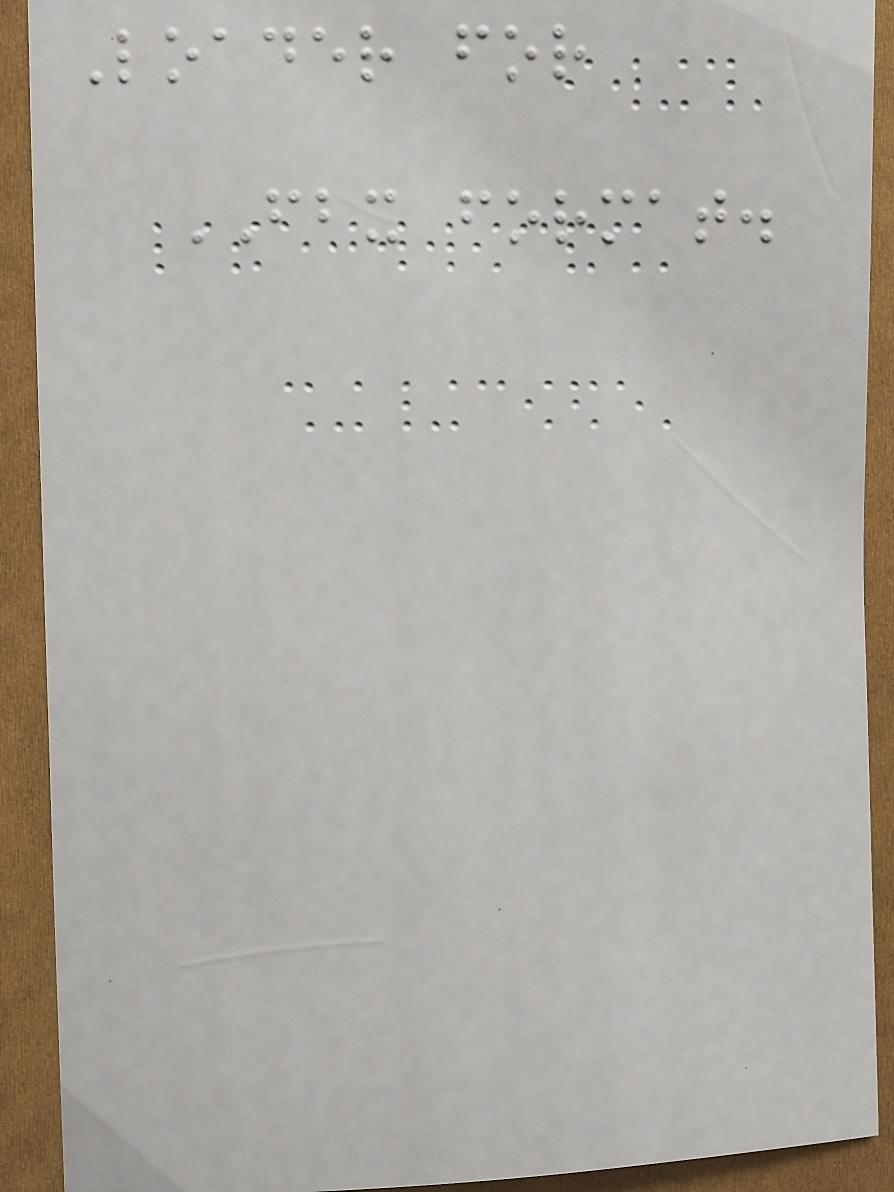Loader for
FBX format.
